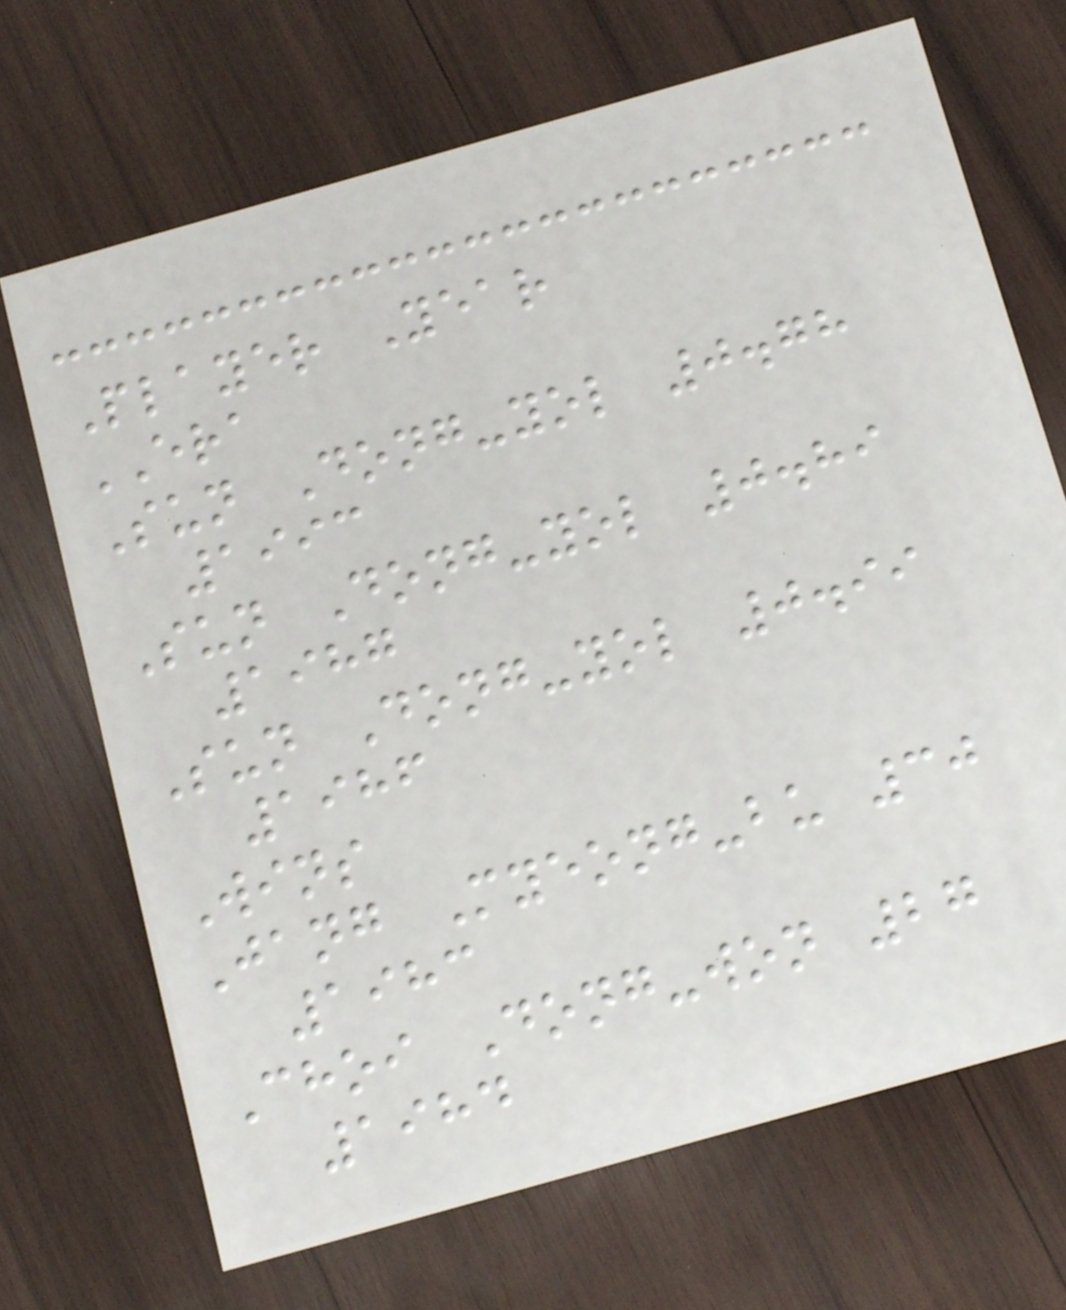Player Year
ERA
Sun Dong-yol 0.78
1993
Sun Dong-yol 0.89
1987
Sun Dong-yol 0.99
1986
Wins
Jang Myeong-bu 30
1983
Choi Dong-won 27
1984
